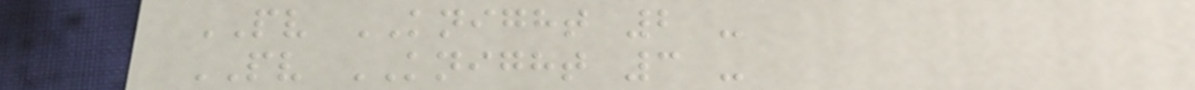PV KNIGHT 2 -
PV KNIGHT 3 -
